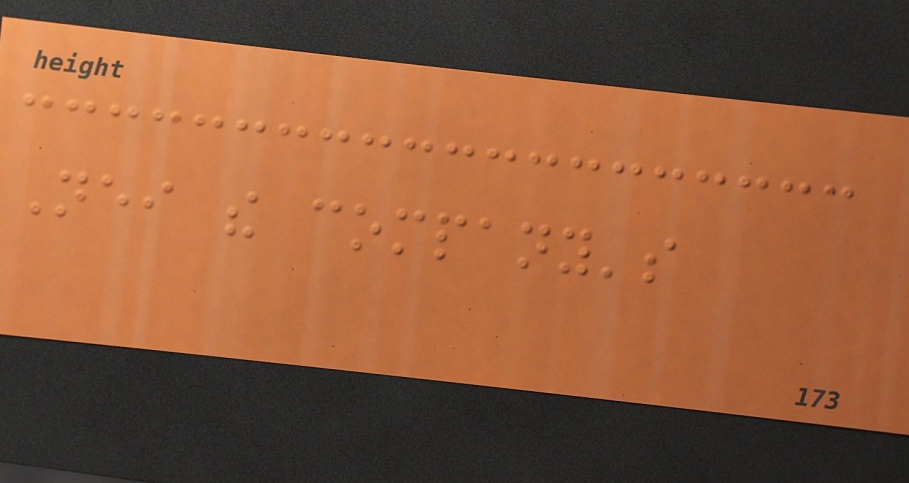Neither the company's
